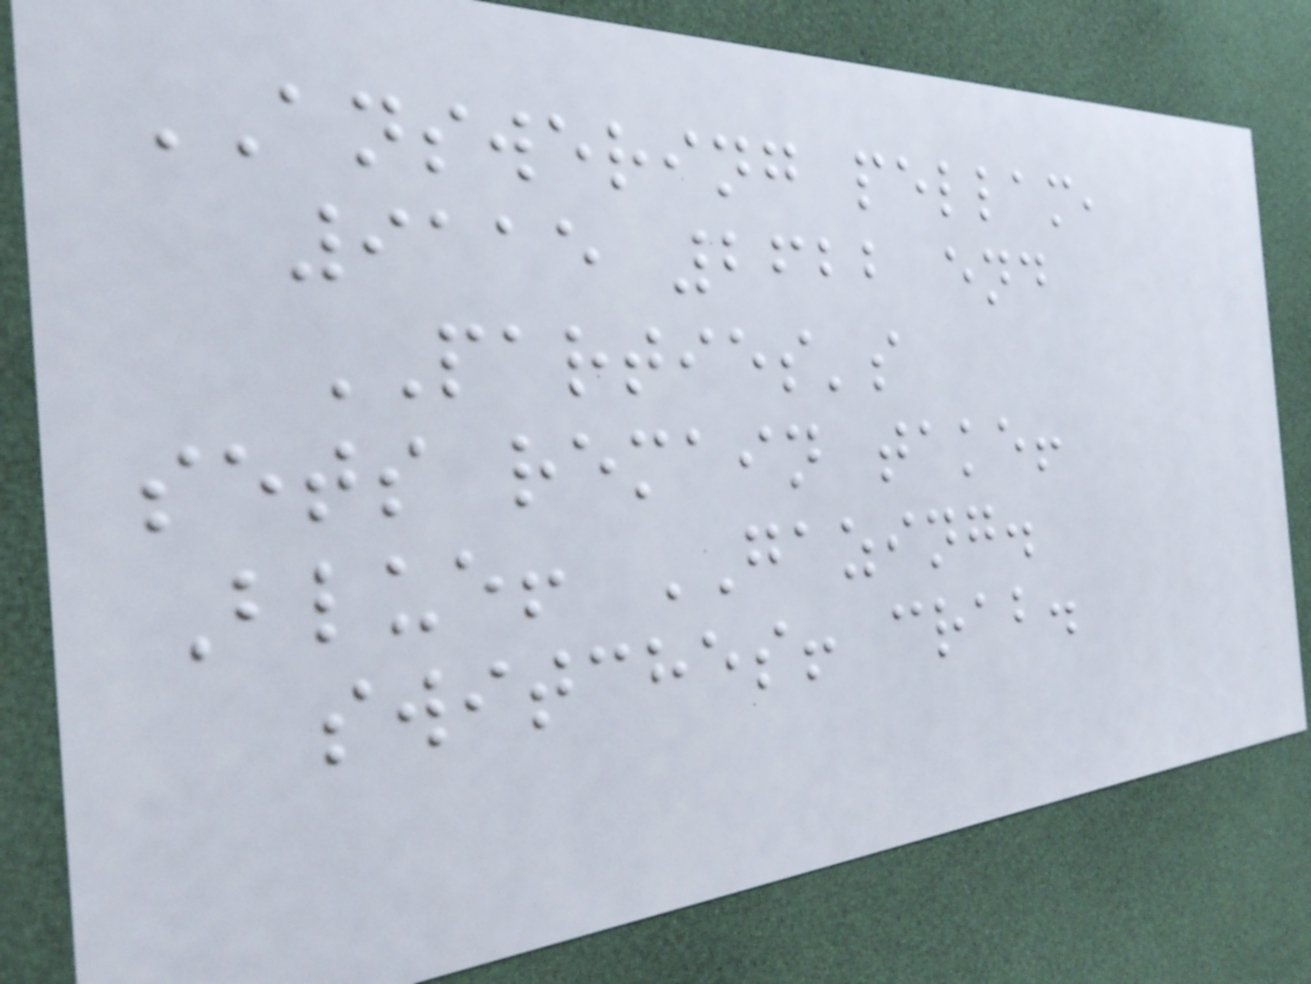ANSWERING pellam,
9115 2622 end
PARTIES's
sets remain take!
Blue! GAZING.
switches! crab.
